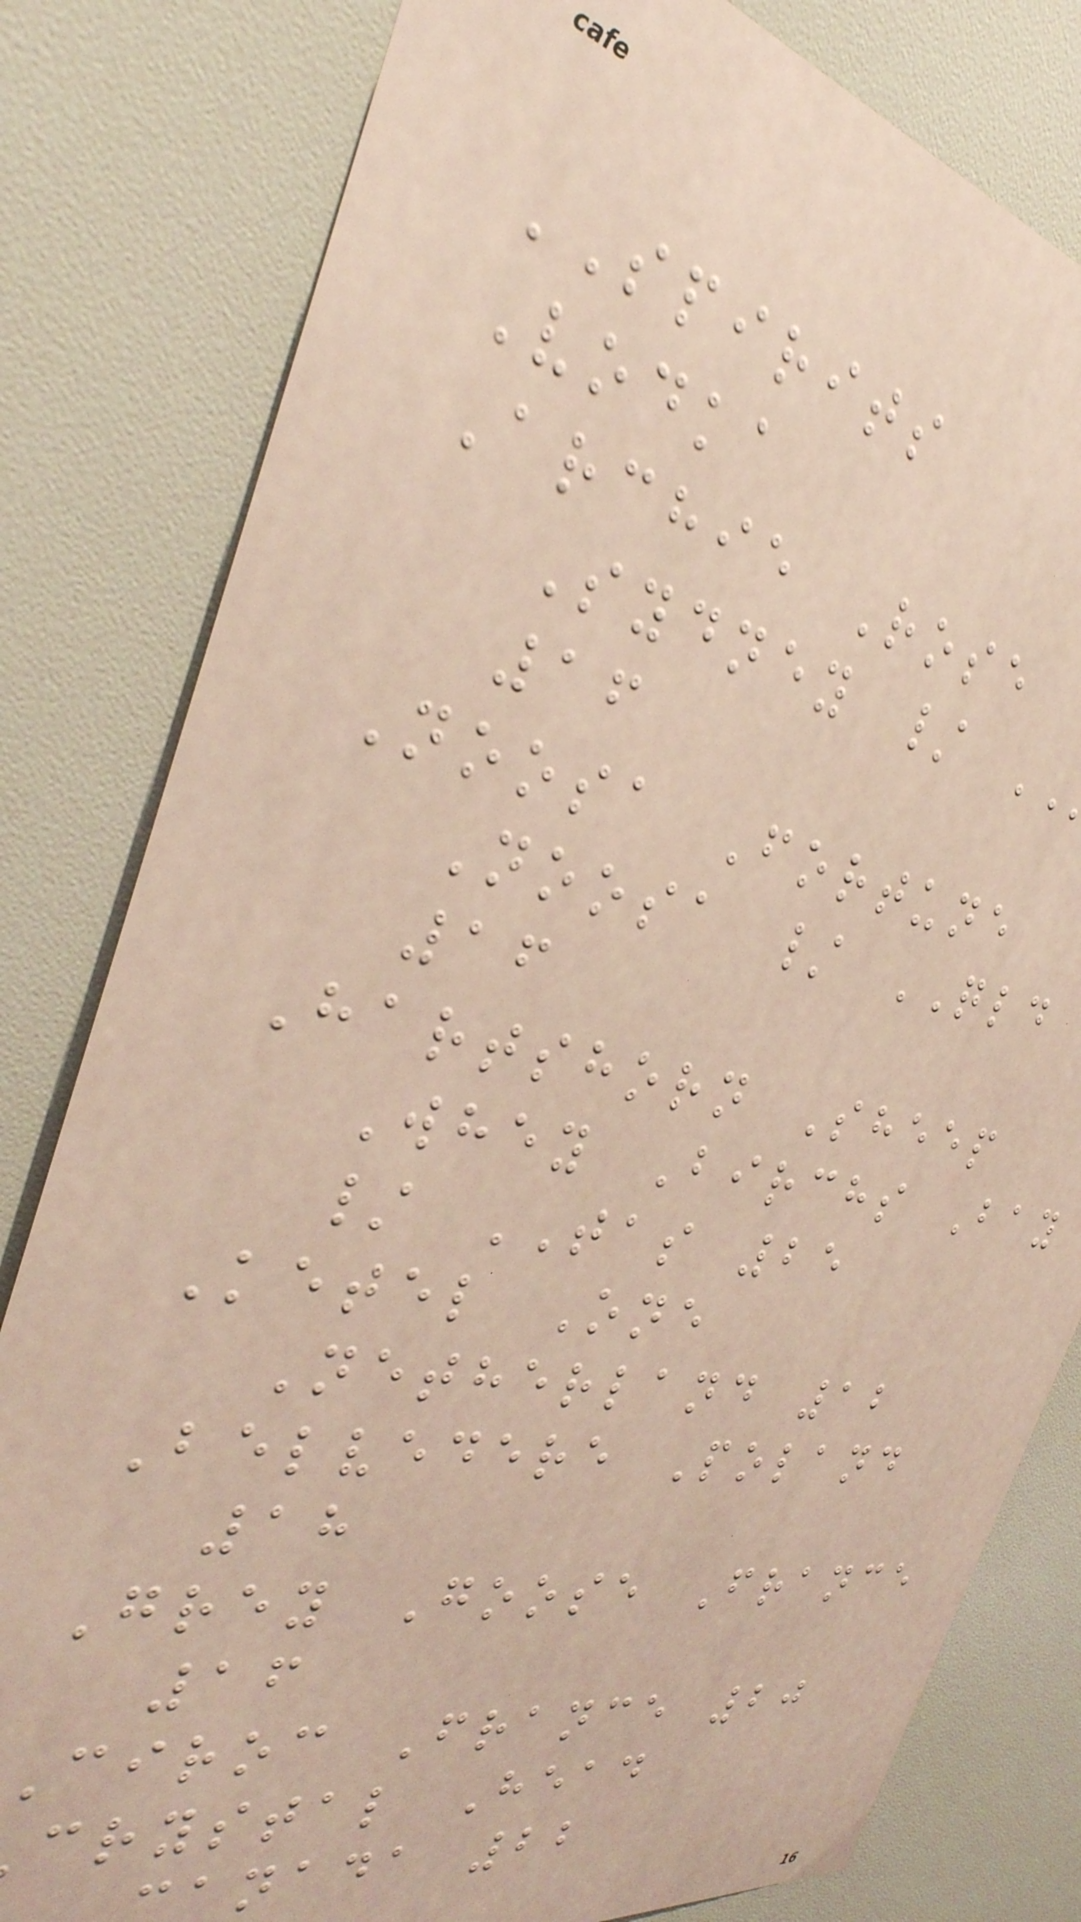SPIRITS
Vodka
Archie Rose
Sydney /
16
Noosa Fortune
Noosa / QLD
16
Hartshorn Sheep
Whey Birchs Bay
/ TAS 25
Ketel One
Netherland 12
Belvedere Poland
18
Grey Goose France
16
ciroc France 20
crystal Head
anada 22
